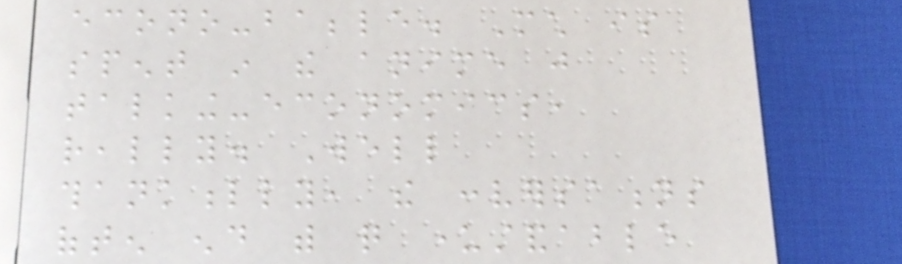econo-babble. Much is
spent in the anime just
talking-economics,
really. Well
thankfully, the conversations
often end with quite understandable
